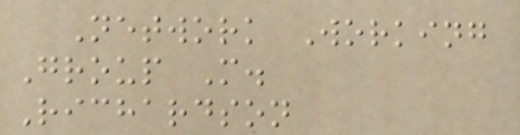Network Working
Group M.
Richardson
